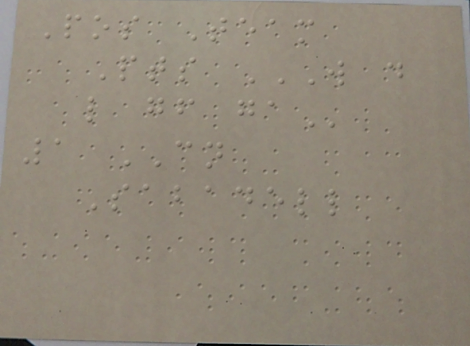Pos Team
Pts W D
L GF GA
1 CN
Sabadell
